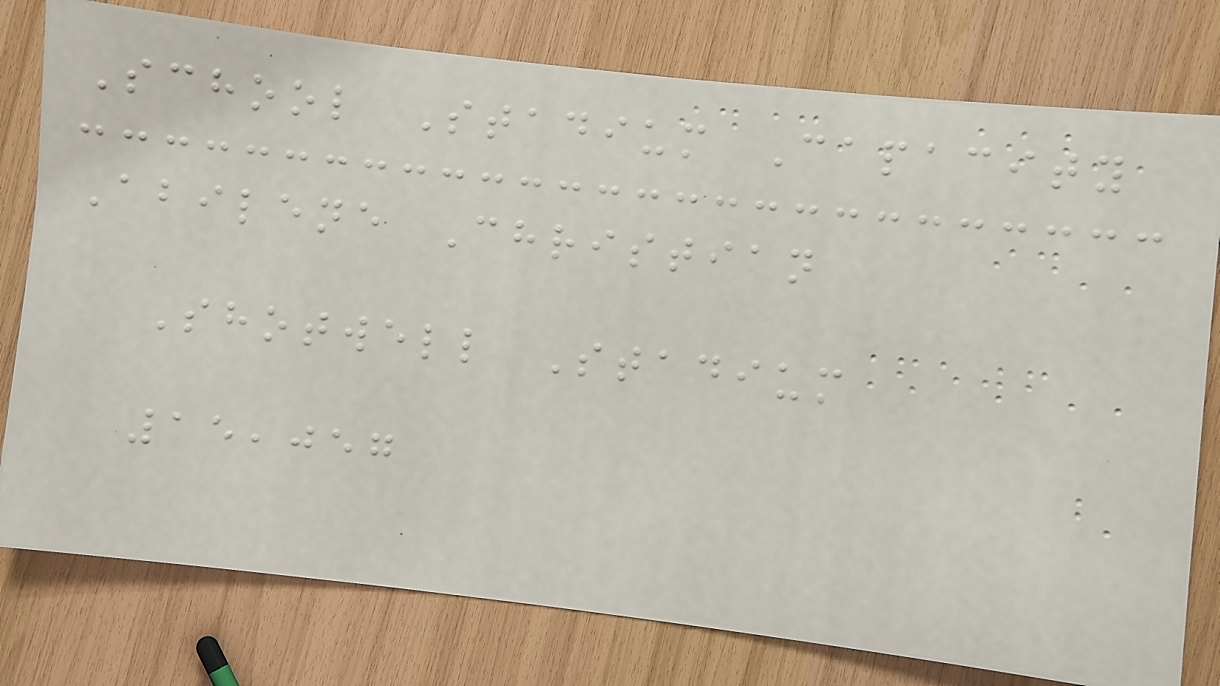School Stadium Capacity
Abilene Christian
Shotwell Stadium
15,057
